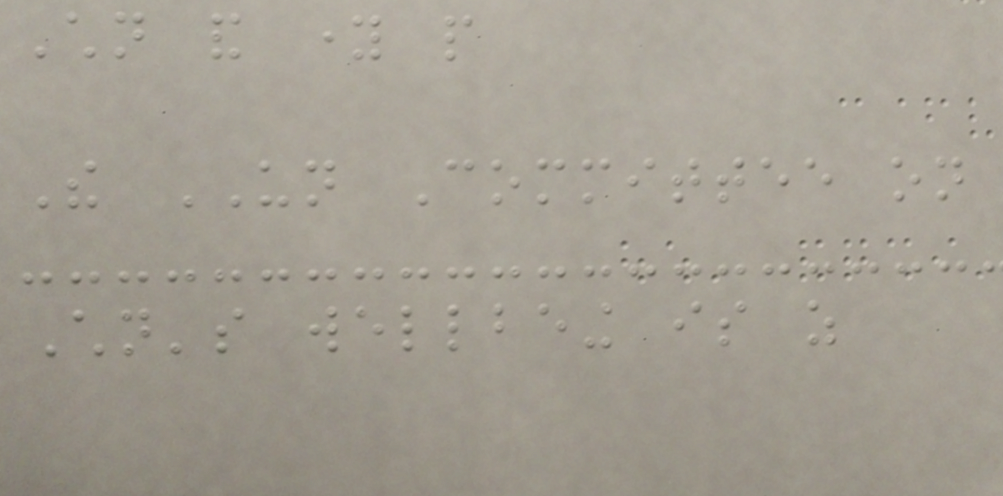Children and young people
The UN Committee on
Children's wellbeing is as
